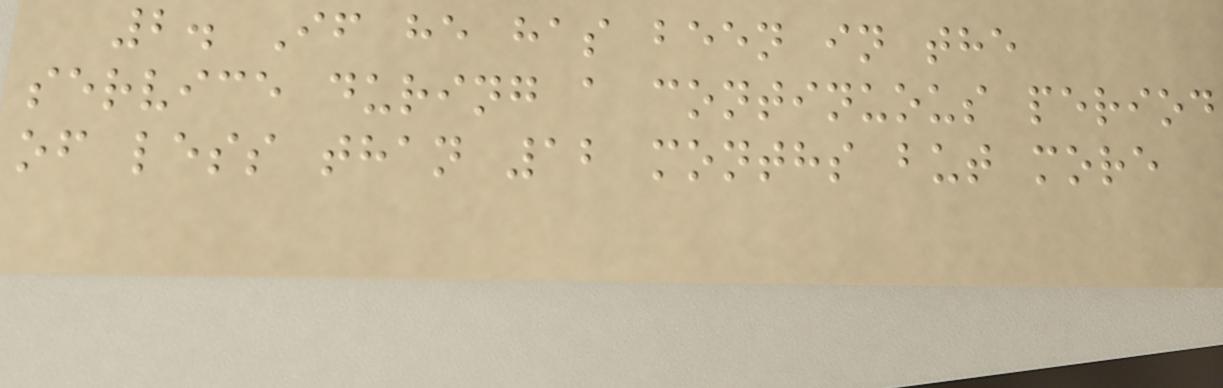2. If he has been in the
service during a continuous period
of less than 12 months but more
